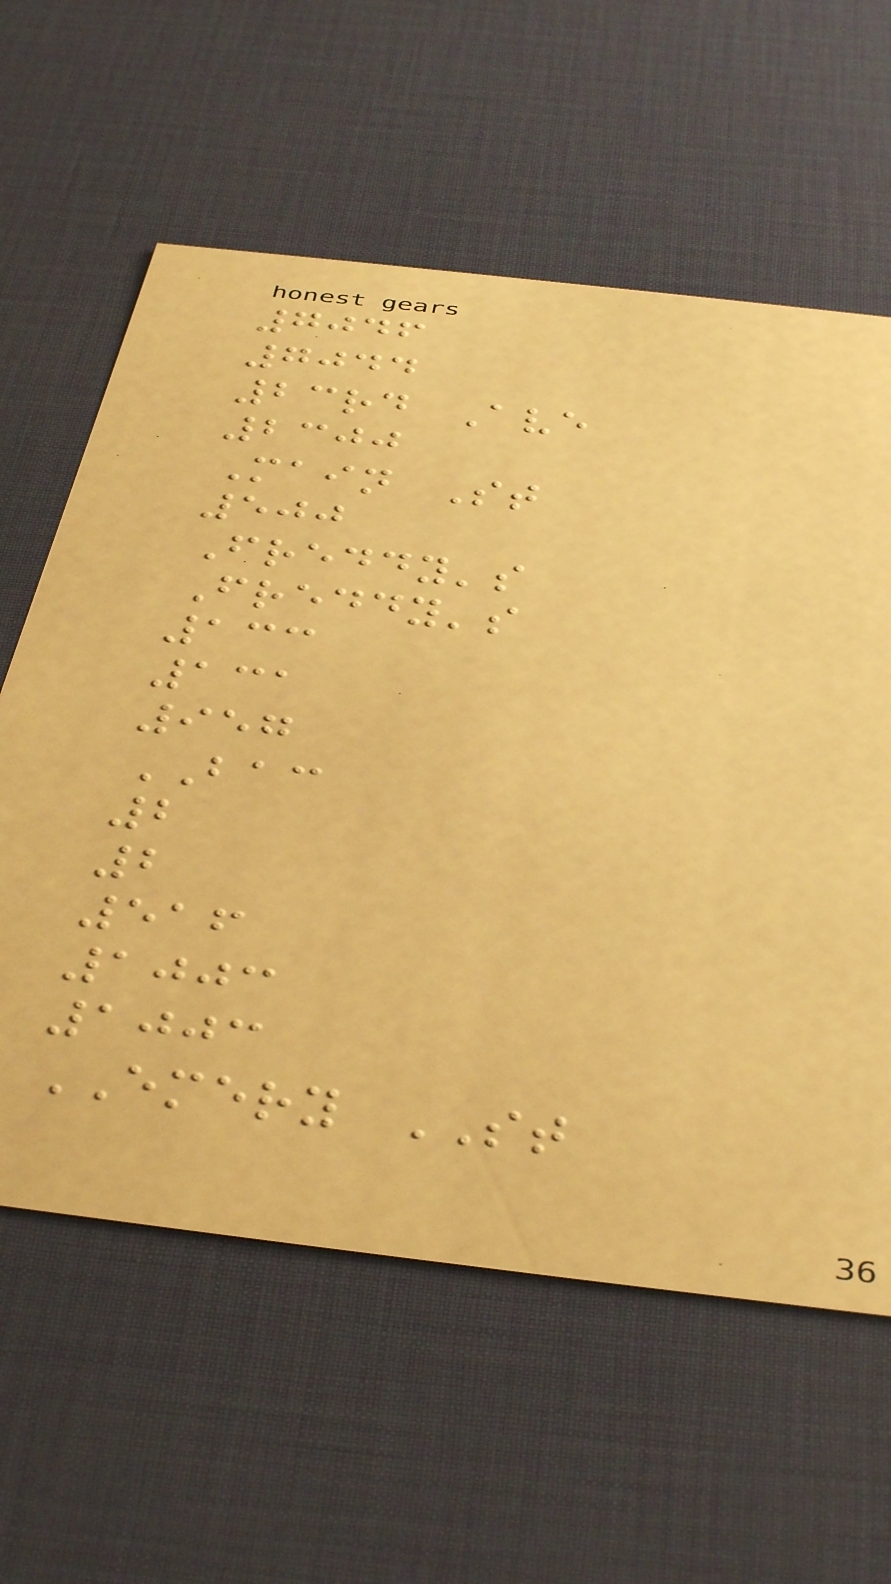7046
7044
23rd Ave
2300
Main St
500
Freddy's
Freddy's
133
131
957
BAC
2
2
516
1003
1003
EMERY ST
